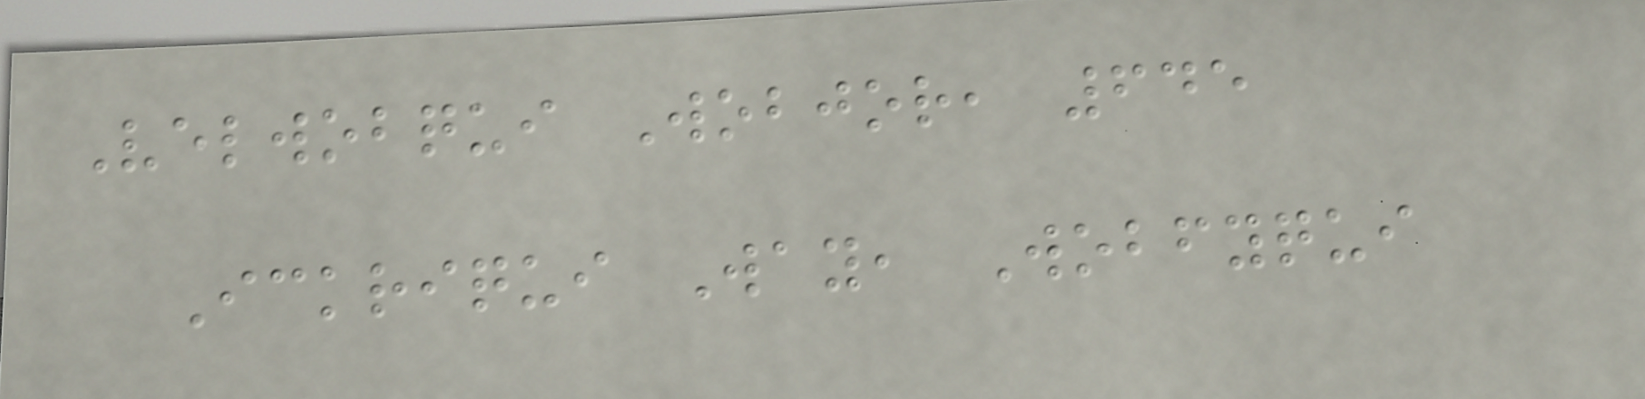Velwobqui Wobjor, 645
Ickriqui Way, Wobfyqui
